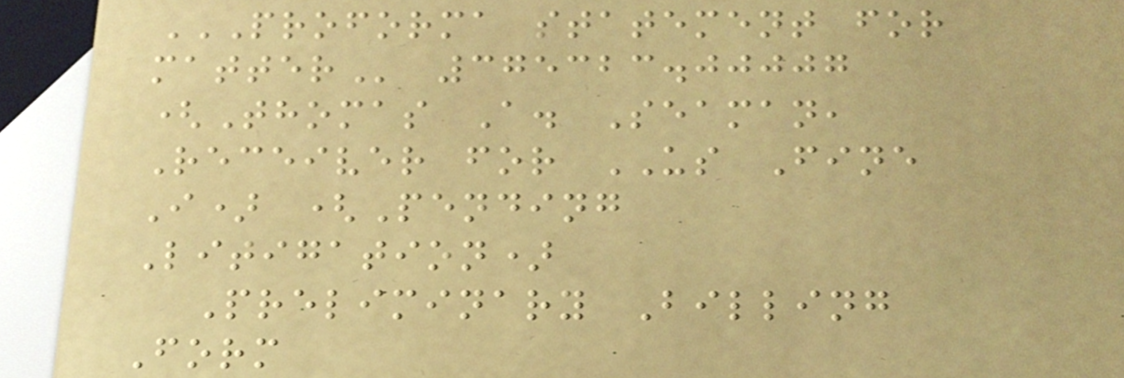PROFORMA STATEMENT FOR
MATTER 375323.00007
(Thomas A. Seaman,
Receiver for US Fine
I) (Pending
Litigation)
Preliminary Billing
Form
